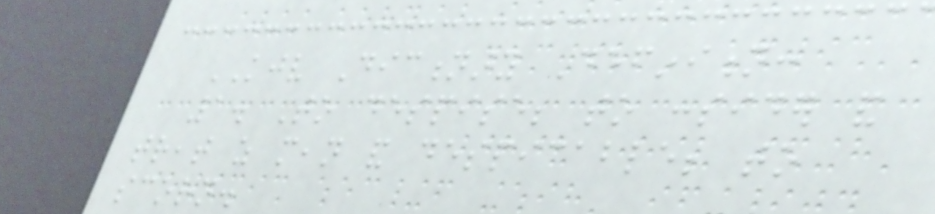KJV Dictionary Definition:
1. To despise; to consider and
treat as mean and despicable; to
scorn.
